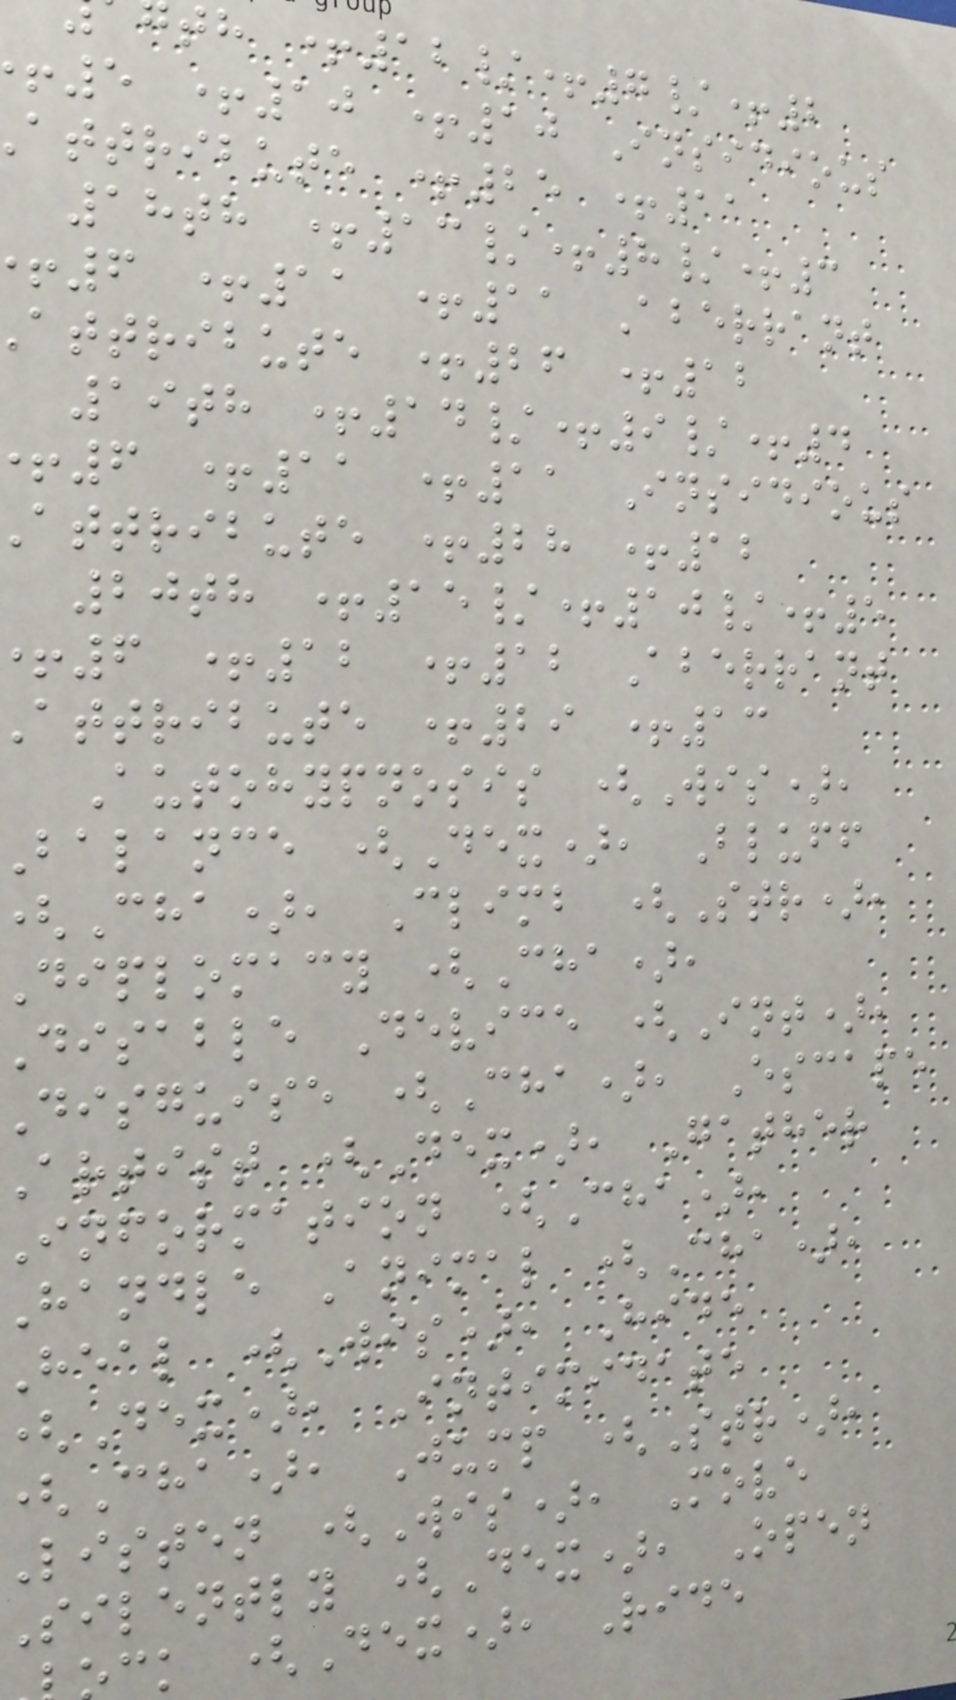th +12/+7/+2
5 +10 +10 Insidious
attribute +25 +11
18th +13/+8/+3
6 +11 +11 Aberrant
attribute +26 +12
19th +14/+9/+4
6 +11 +11 Insidious
attribute +28 +12
20th +15/+10/+5
6 +12 +12 Aberrant
attribute +29 +13
Autohypnosis (Wis),
balance (Dex), Bluff
Cha), Climb (Str),
diplomacy (Cha),
disable Device (Int),
disguise (Cha), Escape
artist (Dex), Gather
information (Cha),
handle Animal (Cha),
heal (Wis), Hide
Dex), Intimidate
Cha), Jump (Str),
listen (Wis), Move
silently (Dex), Open
ck (Dex), Ride
